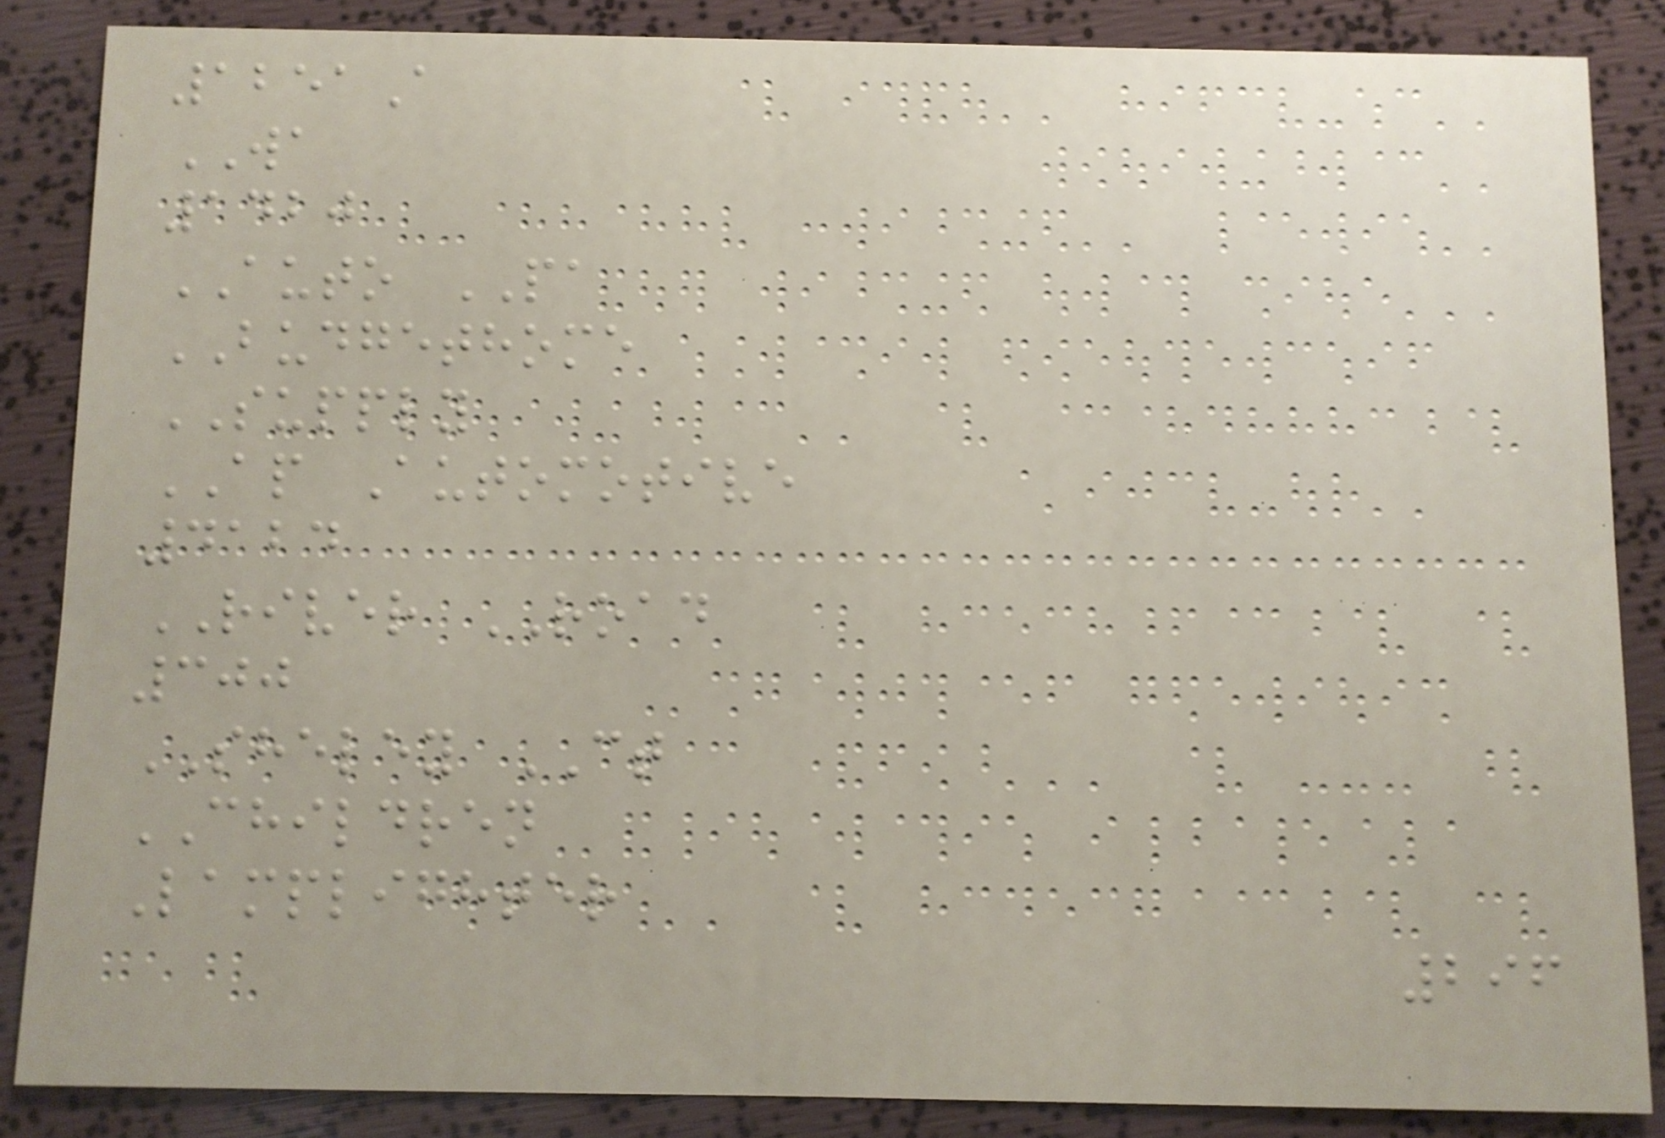1251A
WA
1420
AUTO PA
BUDGETHOME
SUPPLY
AP Automotive
4124
RIVER ROAD
300
SHELEY CT
CHILDREN
Lamplighter
296
